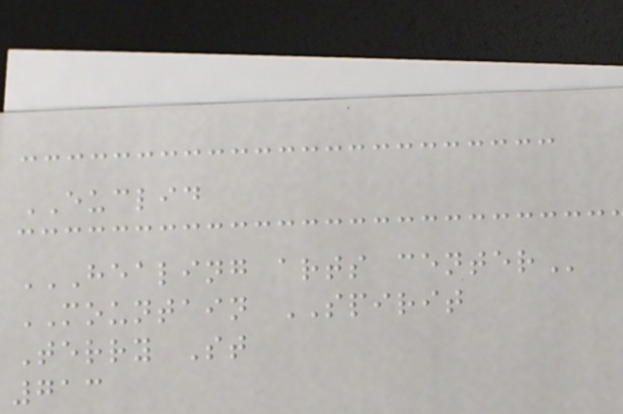EUCLID
HEALING ARTS CENTER
MOUNTAIN SPIRIT
Terry St
713
